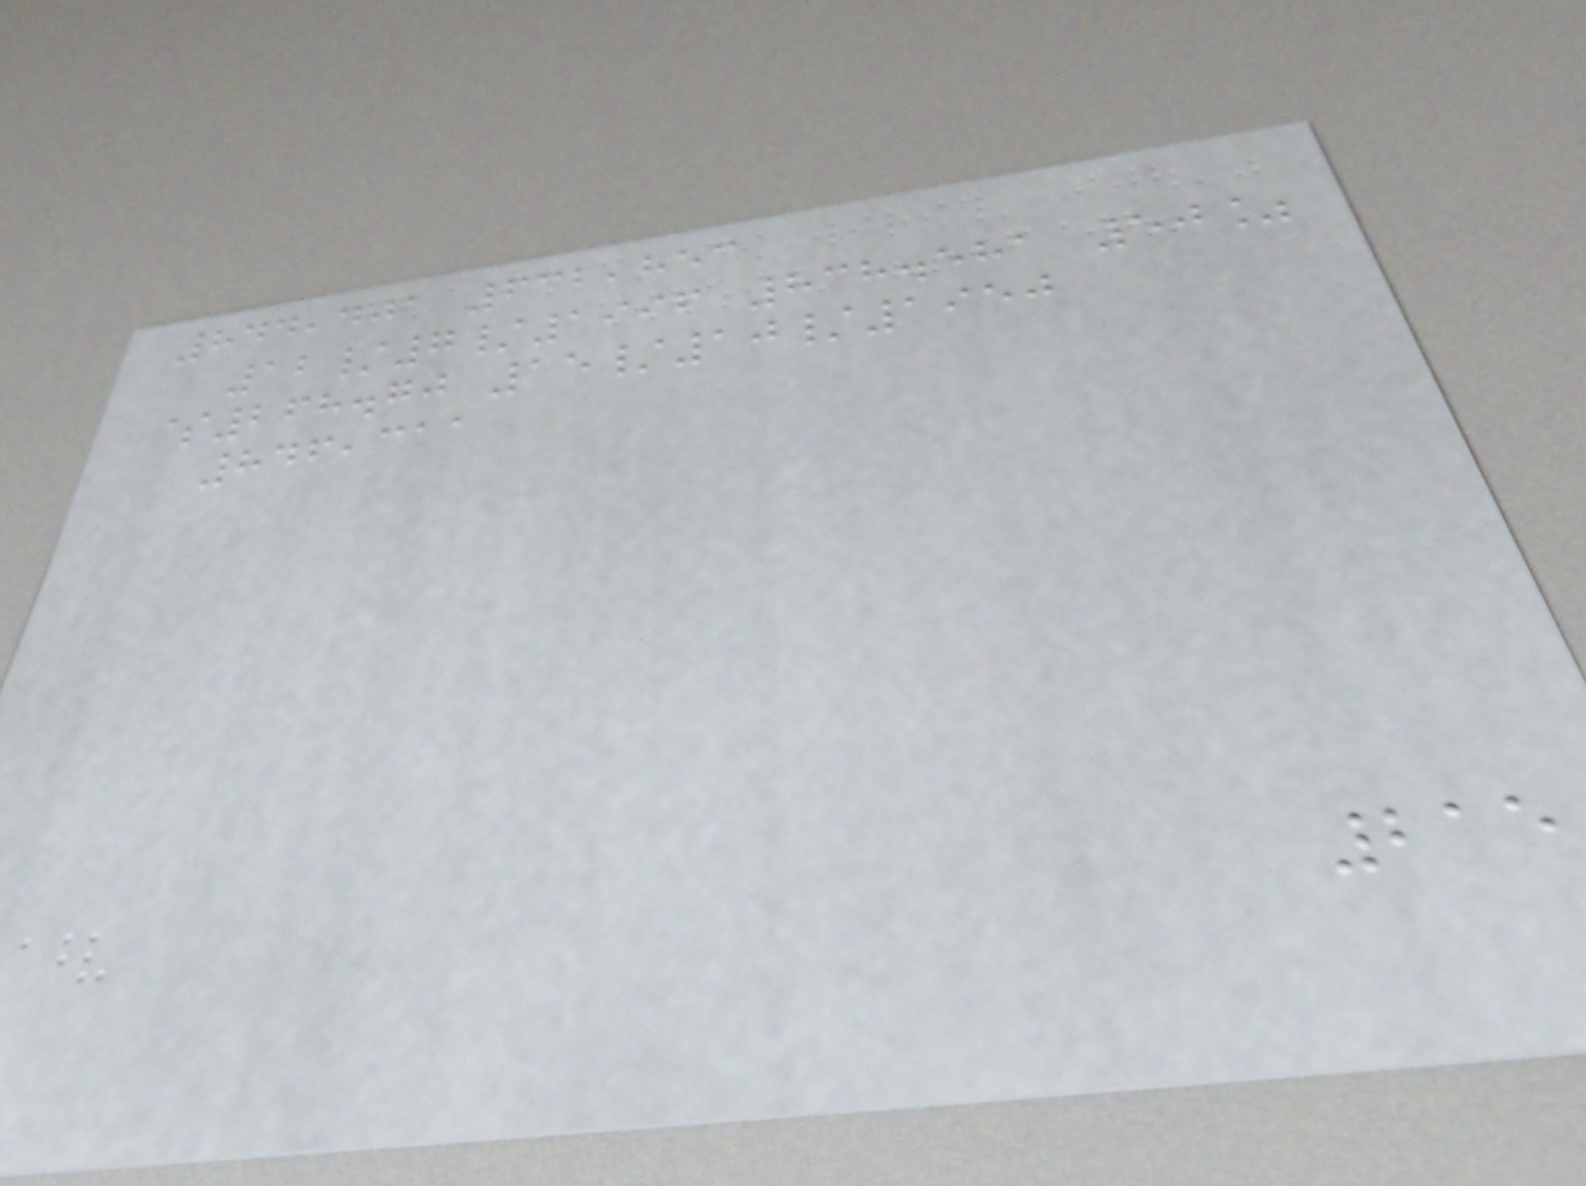844,401 632,853
12/7/1996 838.581 50%
$268.70 15/10/1950
846,311
215
